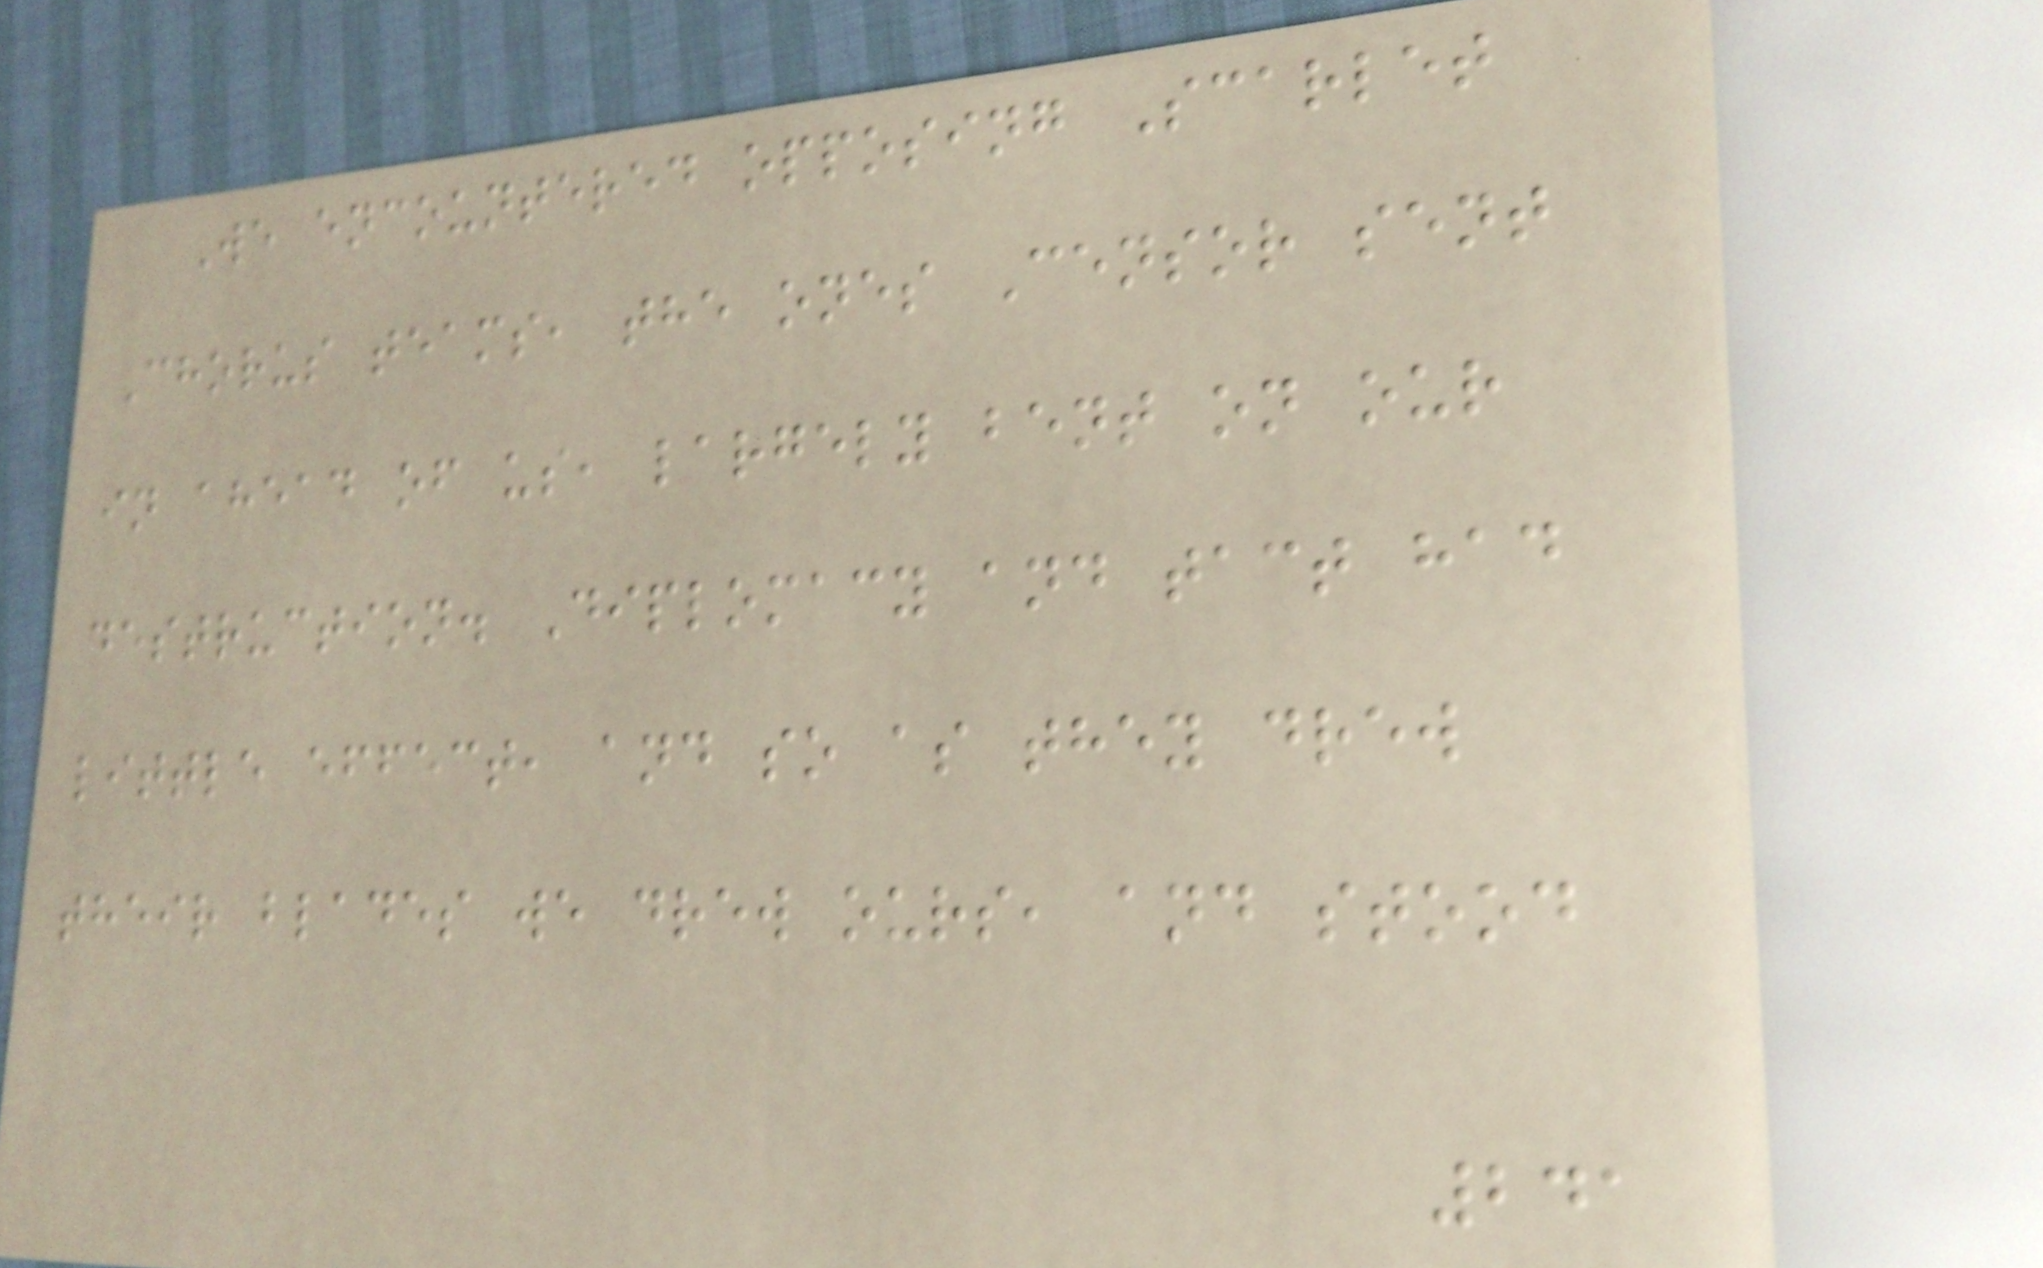We encountered opposing Scarlet
Chorus teams, the ones Censor sent
in ahead of us, largely bent on our
destruction. Diplomacy and tact had
little effect, and so as they drew
their blades we drew ours, and stood
241
